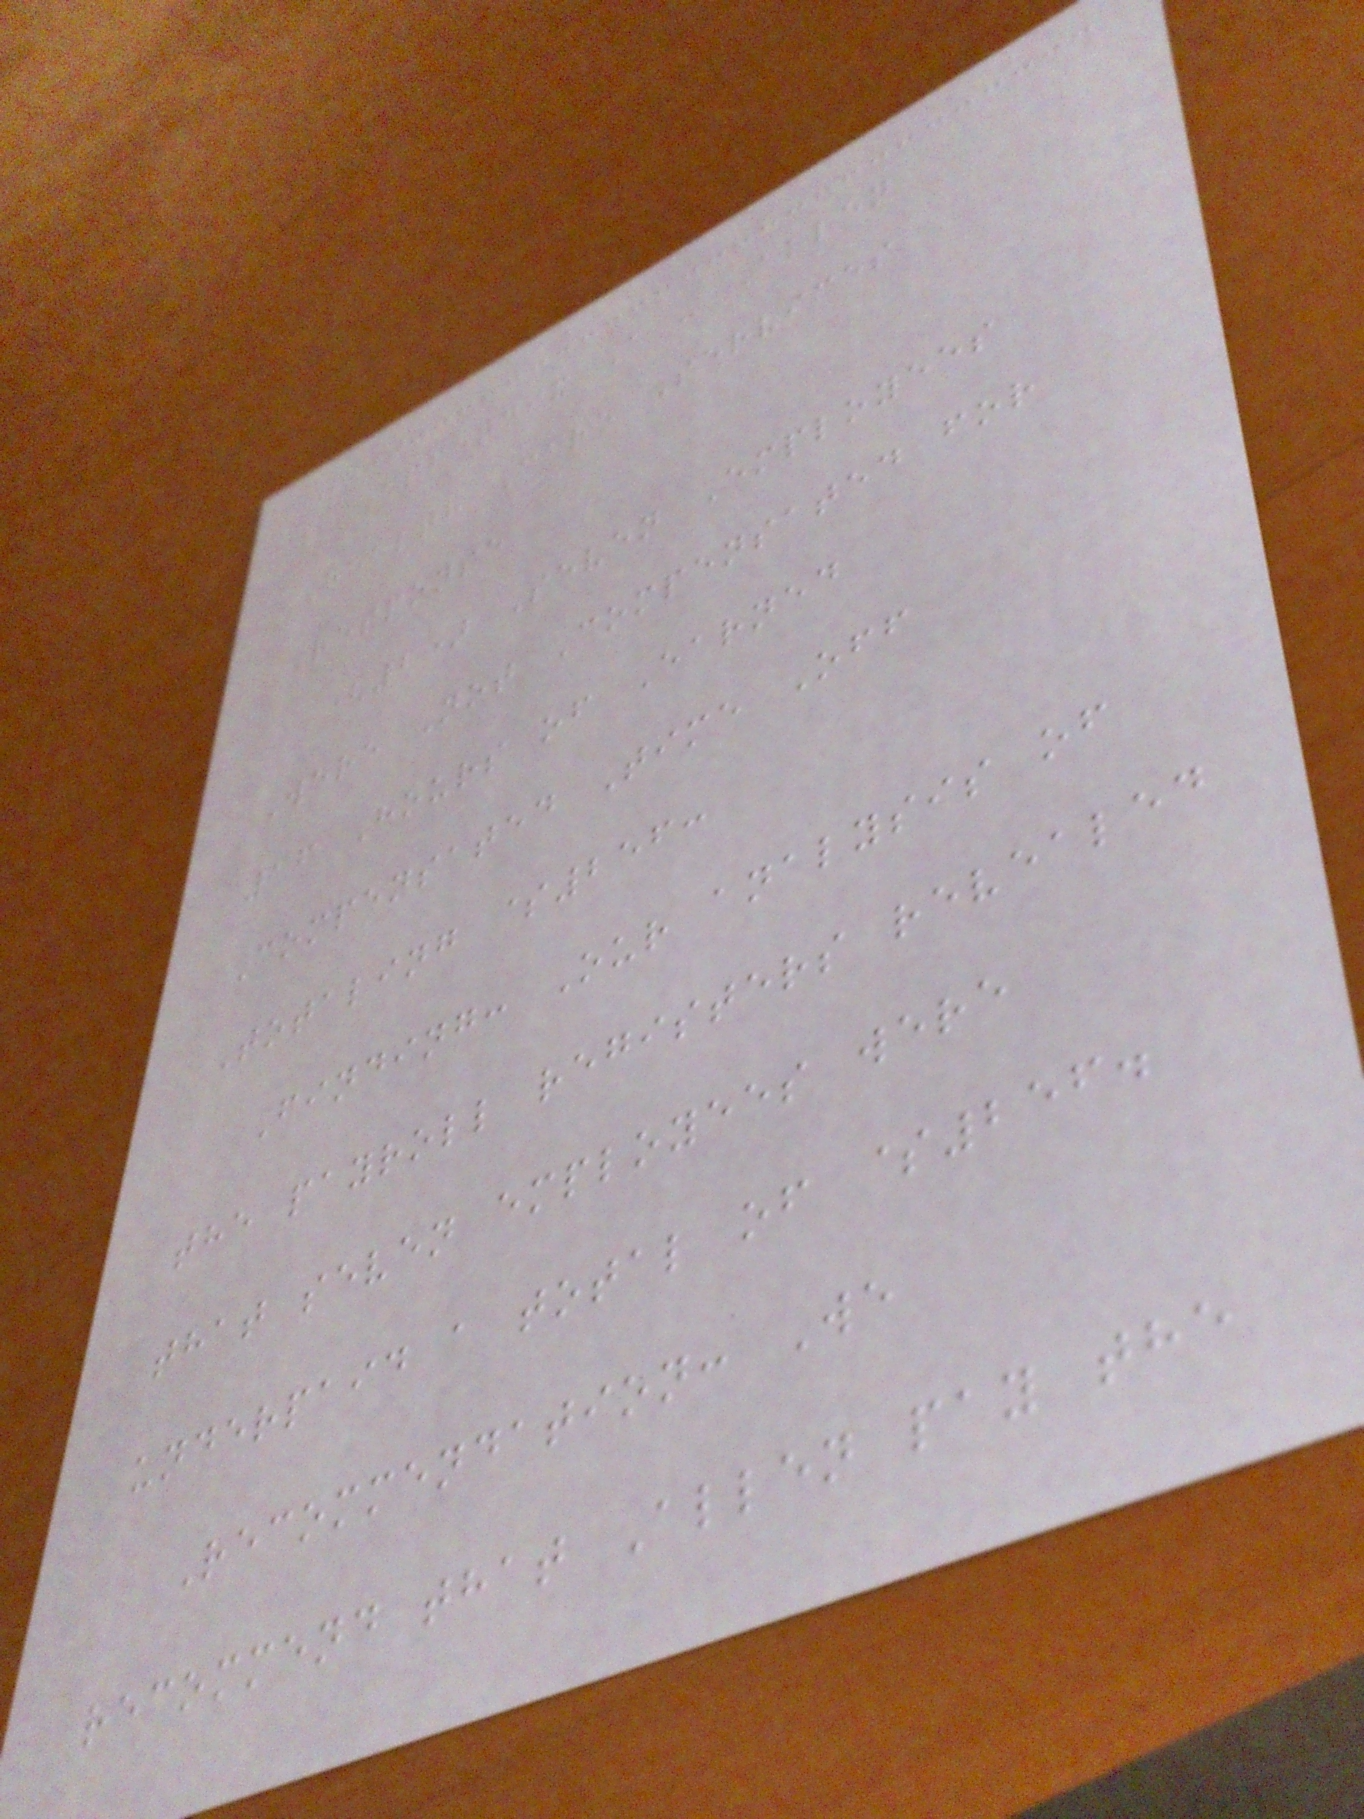Appendix A - Allen
Health Care Services
Response
(2) Seven Employees
Were Not Compensated for
16 Hours of Earned
Compensated Time Off
Totaling $256:
Finding: Our analysis of
the payroll registers revealed
that seven employees were
underpaid a total of $256.
Recommendation: We
recommend that Allen pay the
